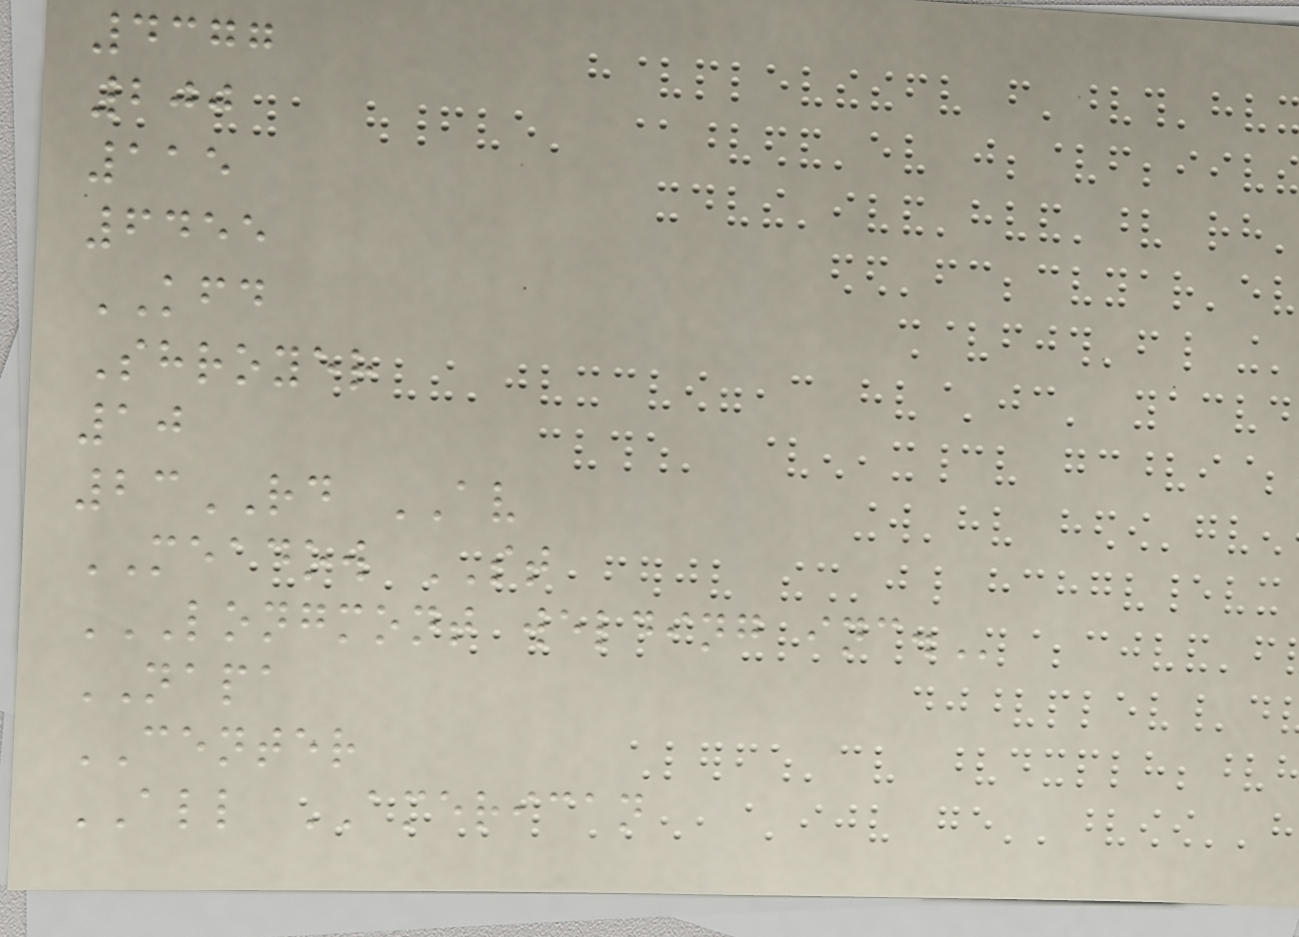4377
200
115
6455
KFD
Shroyer
10
23RD AV
MEADOW ST
LONGMONT WELDING INC.
NAPA
CENTER
ALL AMERICAN
